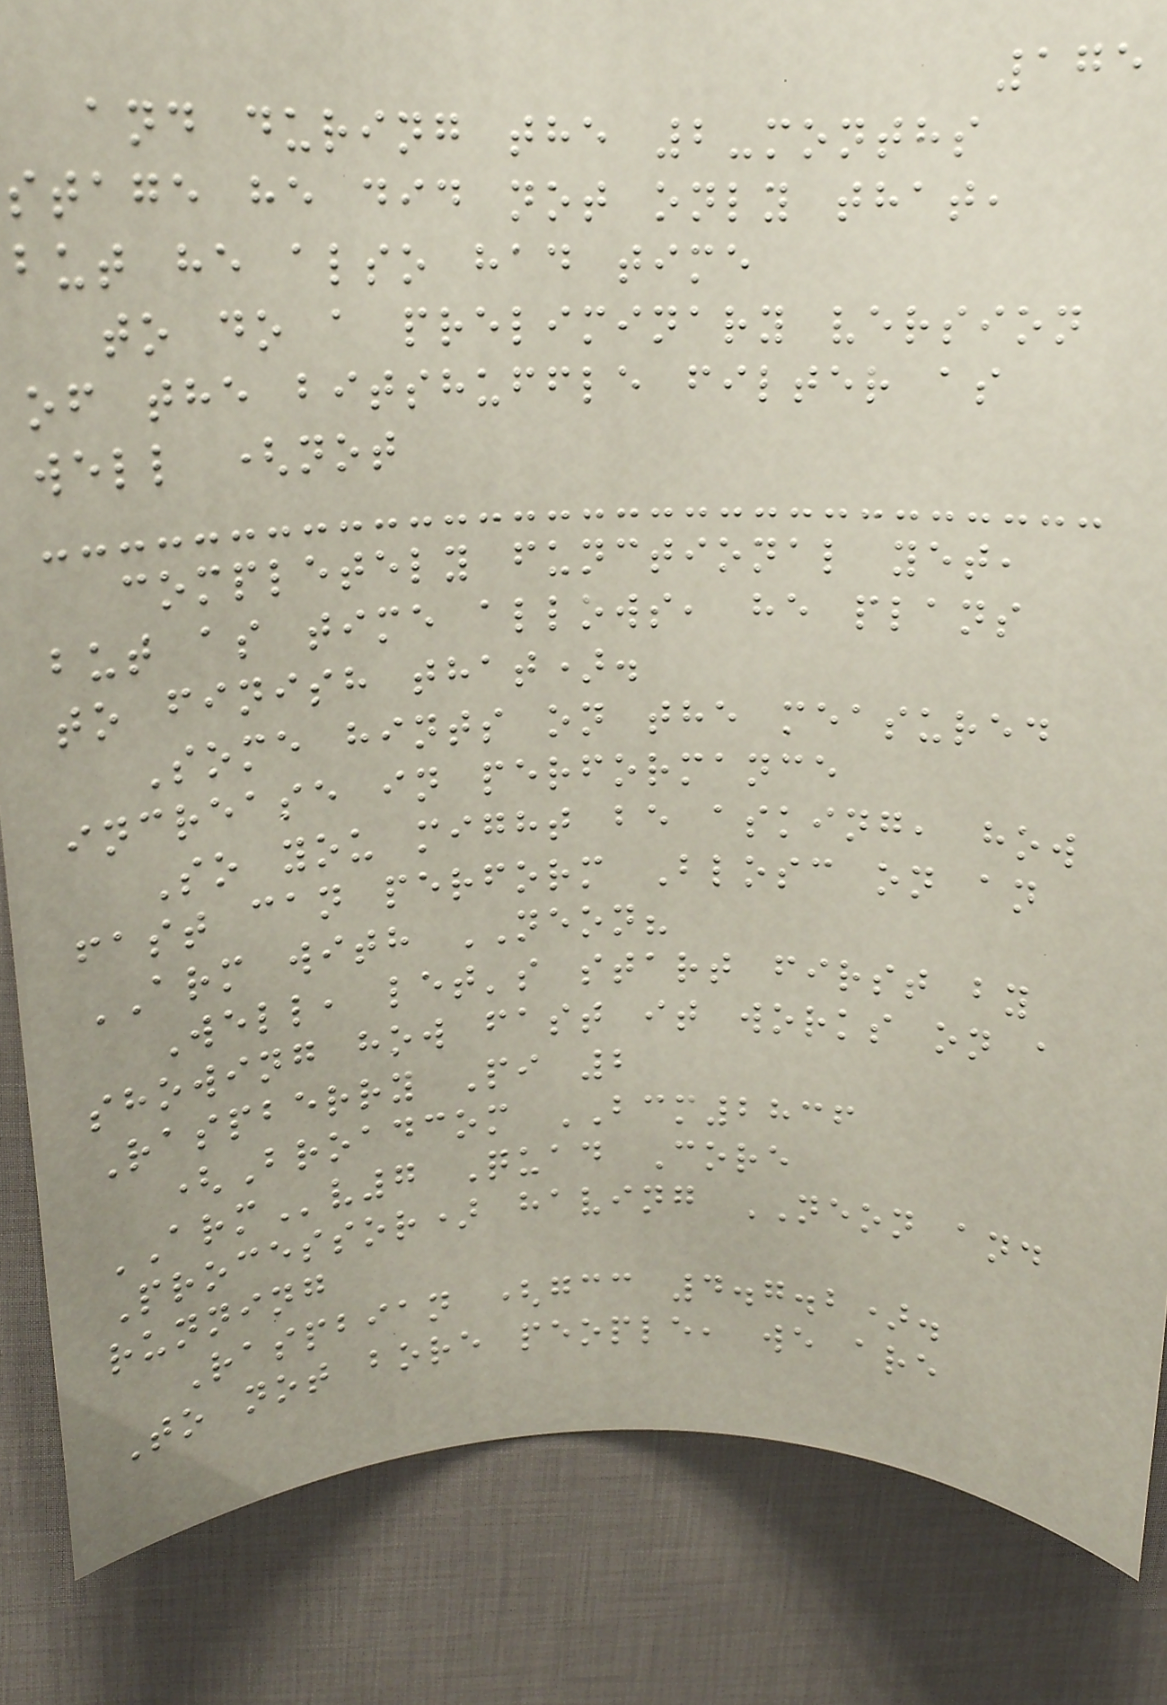175
and during the 2-months
stage he did not only that,
but he also had time
to do a preliminary version
of the bitshuffle filter as
well (not
completely functional yet,
but as time allows, he plans
to finish that).
Some hints on the measured
increase in performance
So you might be asking, how
fast can perform Blosc on an
ARM with NEON?
Well, let's start first by
showing how fast it works on a
Raspberry Pi 2
(Broadcom BCM2836
ARMv7 Quad Core
Processor) having NEON and
running
Raspbian (gcc 4.7.2).
To not bore people, we are
